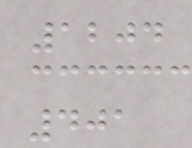1204
401
